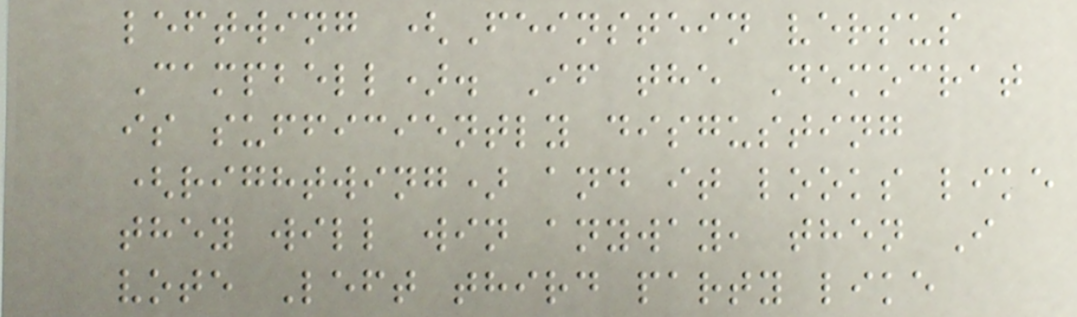leftwing (Feinstein versus
Campbell). If the Democrat
is sufficiently disgusting
(rightwing) and it looks like
they will win anyway, then I
vote Left third party like
